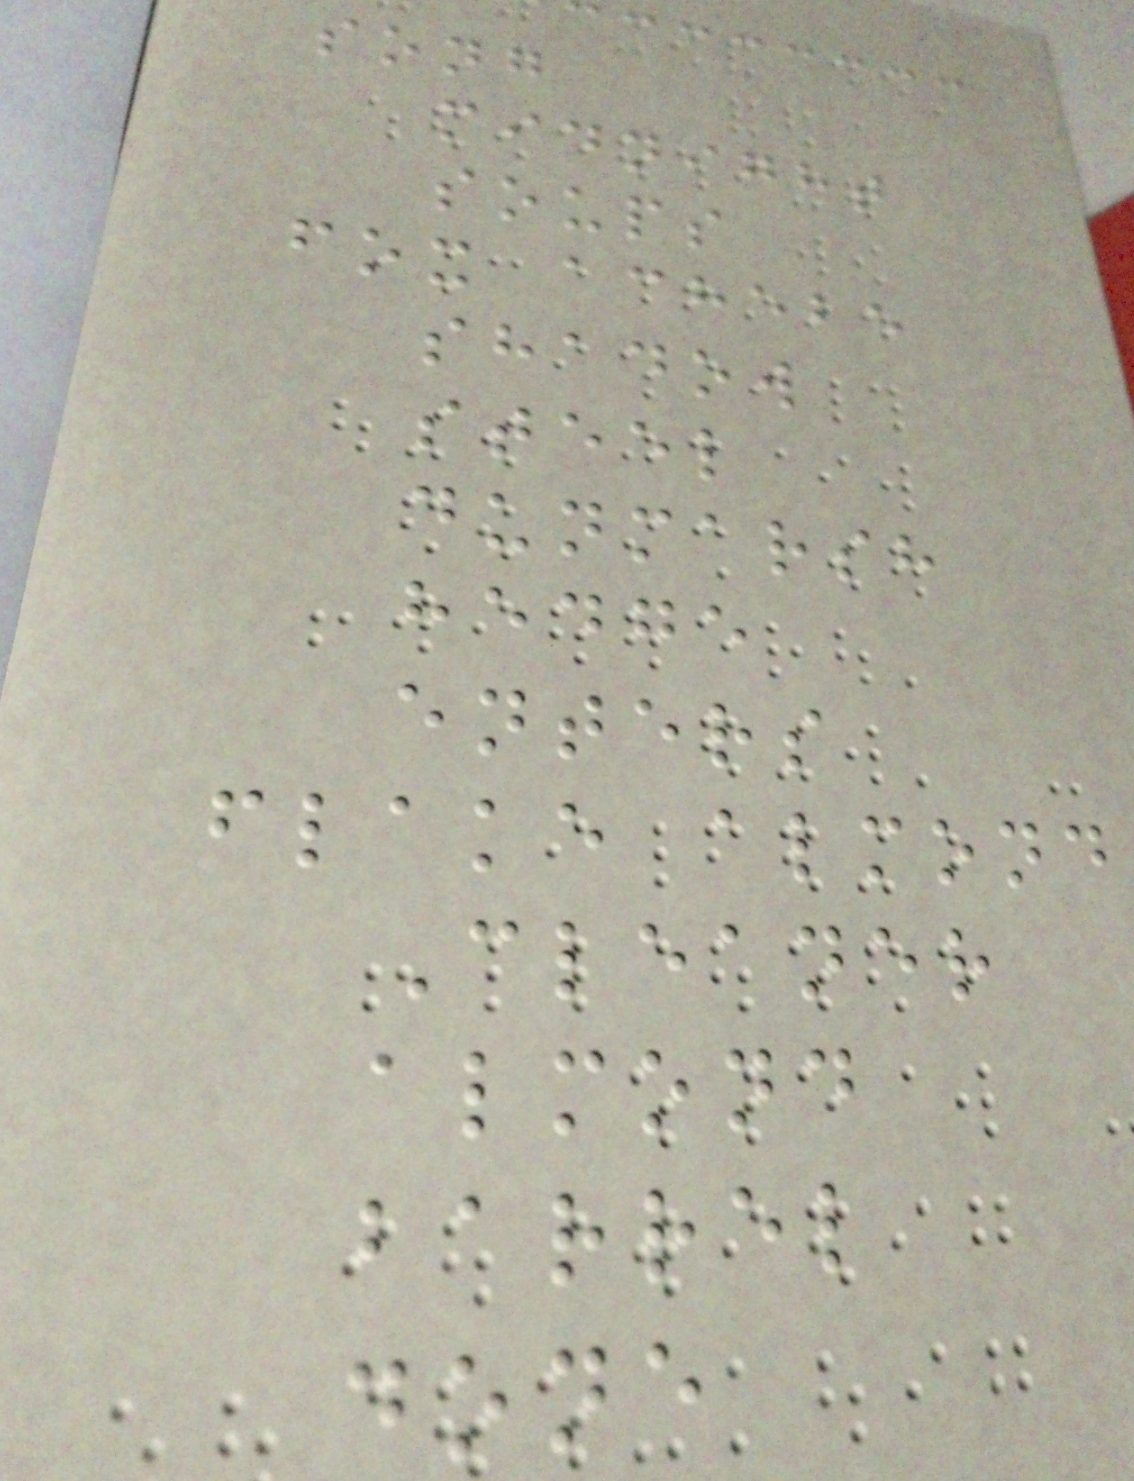song
midnight
soups
fox achebe
shadow
steel
dunmarsh
hedge
enters
flake almond
Cleaner
almond
barrel
done
